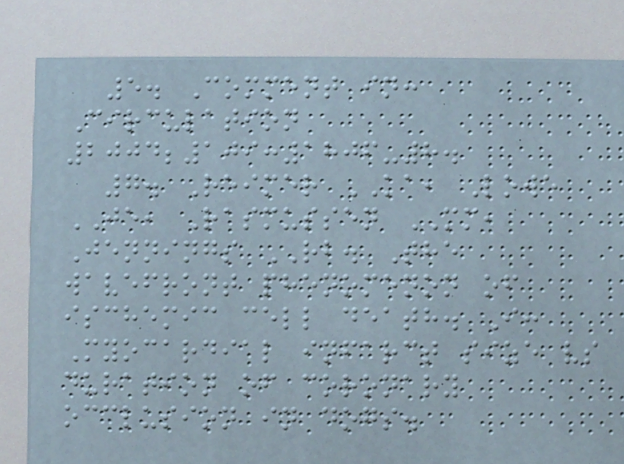5. Comment in:
Circulation
2004;109:1806-8.
7. Reimer KA, Lowe
JE, Rasmussen MM,
Jennings RB. The
wavefront phenomenon of
ischemic cell death. I:
Myocardial infarct size vs
duration of coronary
occlusion in dogs.
